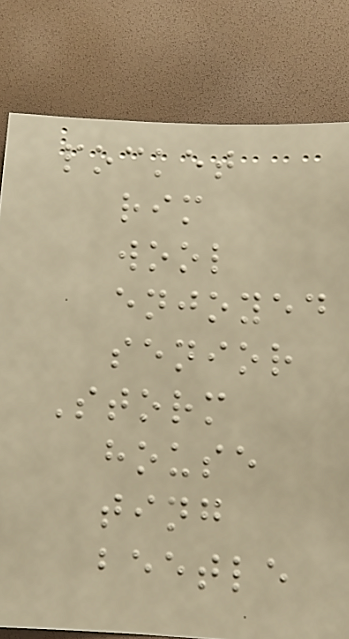pocket
rim
wool
enjoyed
senior
Storm
house
ting
beetle
